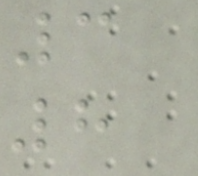3
8
